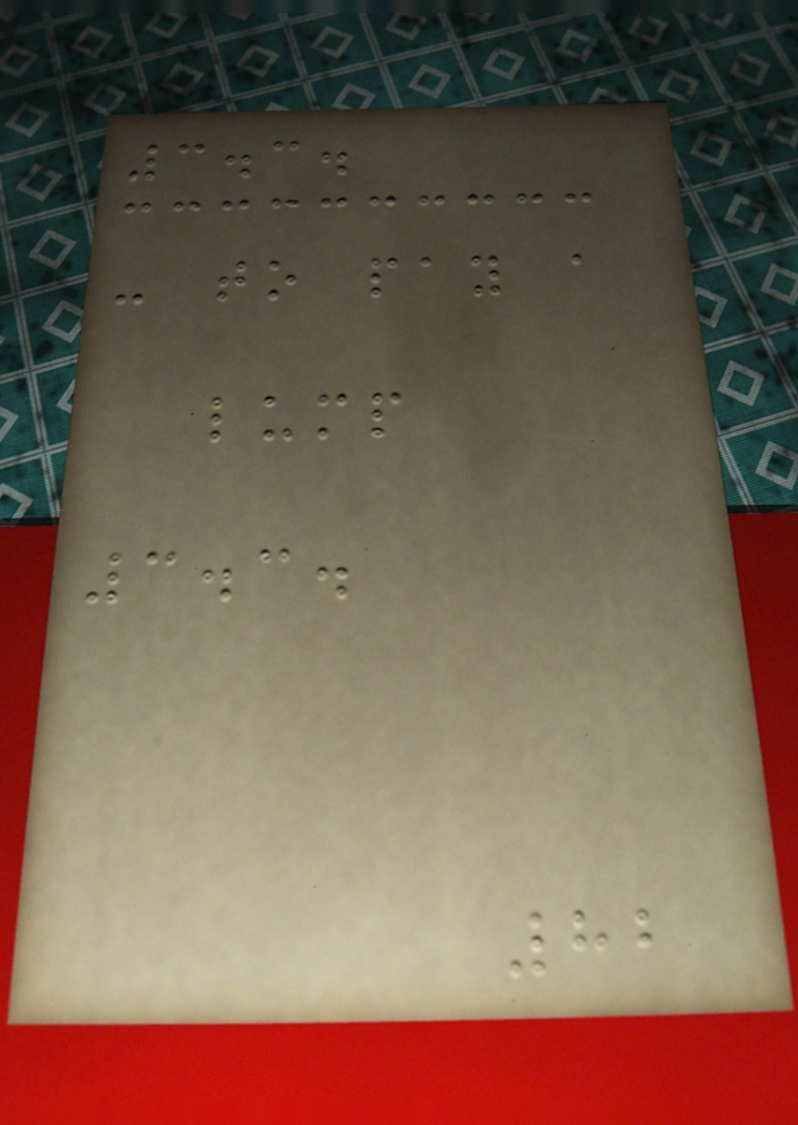3.3.
- to pay a
lump
3.3.
82
